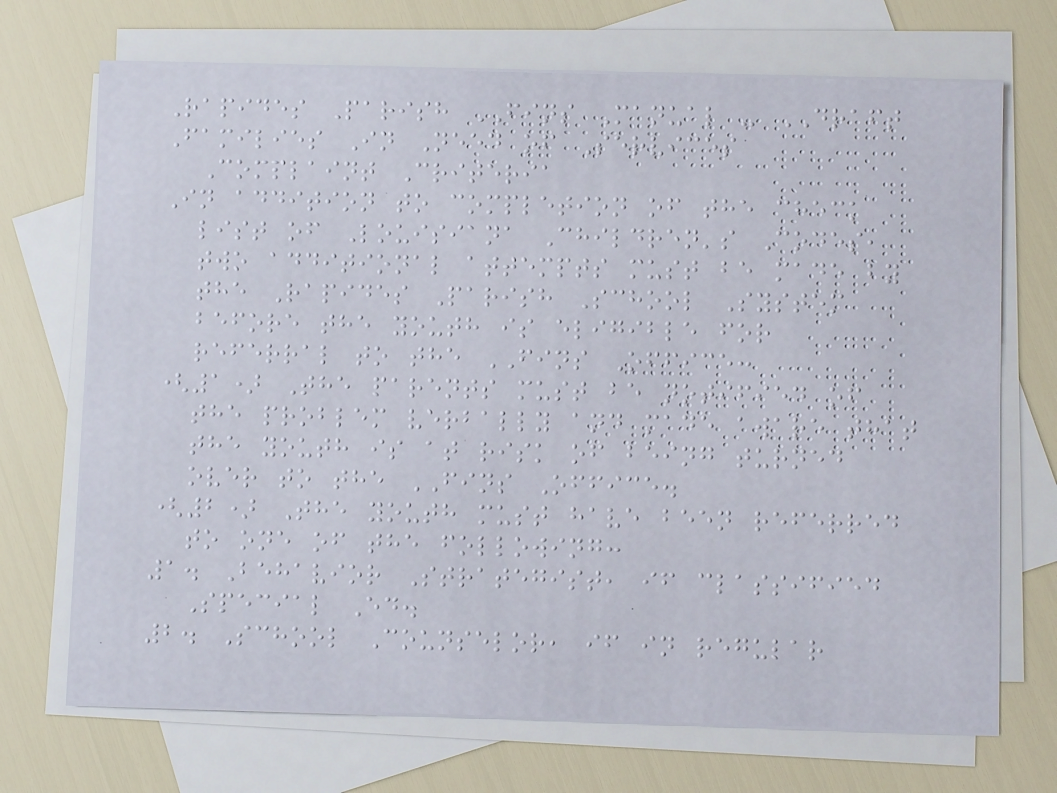Rapides Parish FINS Manual - DRAFT
Families In Need of Services
Complaint Criteria
In addition to completion of the check
list of Louisiana Children's Codes,
two additional attempts must be made by
the Rapides Parish School System
before the youth is eligible for
referral to the FINS Office:
(1) The parents must be notified of
the problem verbally and made aware that
the youth is at risk of being turned
over to the FINS Office.
(2) The youth must have been referred
to one of the following:
1. Behavior Strategist, if classified
Special Ed.
2. School Counselor, if in regular
